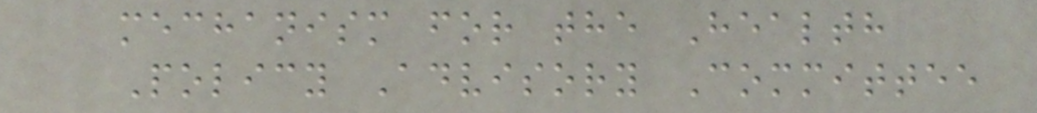mechanism for the Health
Policy Advisory Committee
